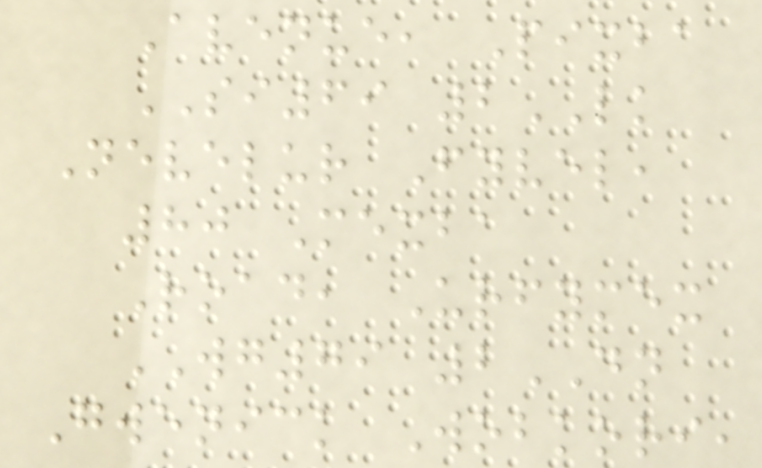Avenue, Pixba
SI69 2LK
Nevelur Fyvel,
80 Mexba
Road, Urfymex
WG79 2DN
Gwenick Wobkori,
